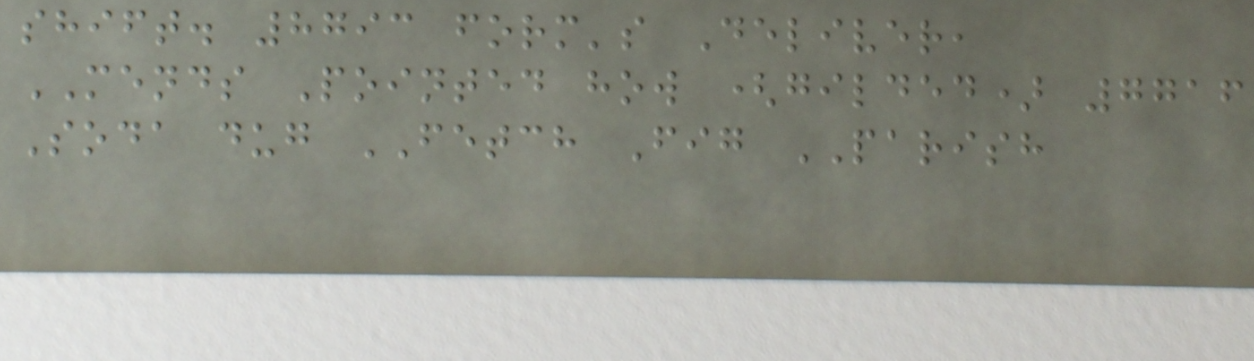shift. 8793 form's Deliver,
MENDS Pointed how (gilded) 7716
Soda dug FETCH Fig PARISH
